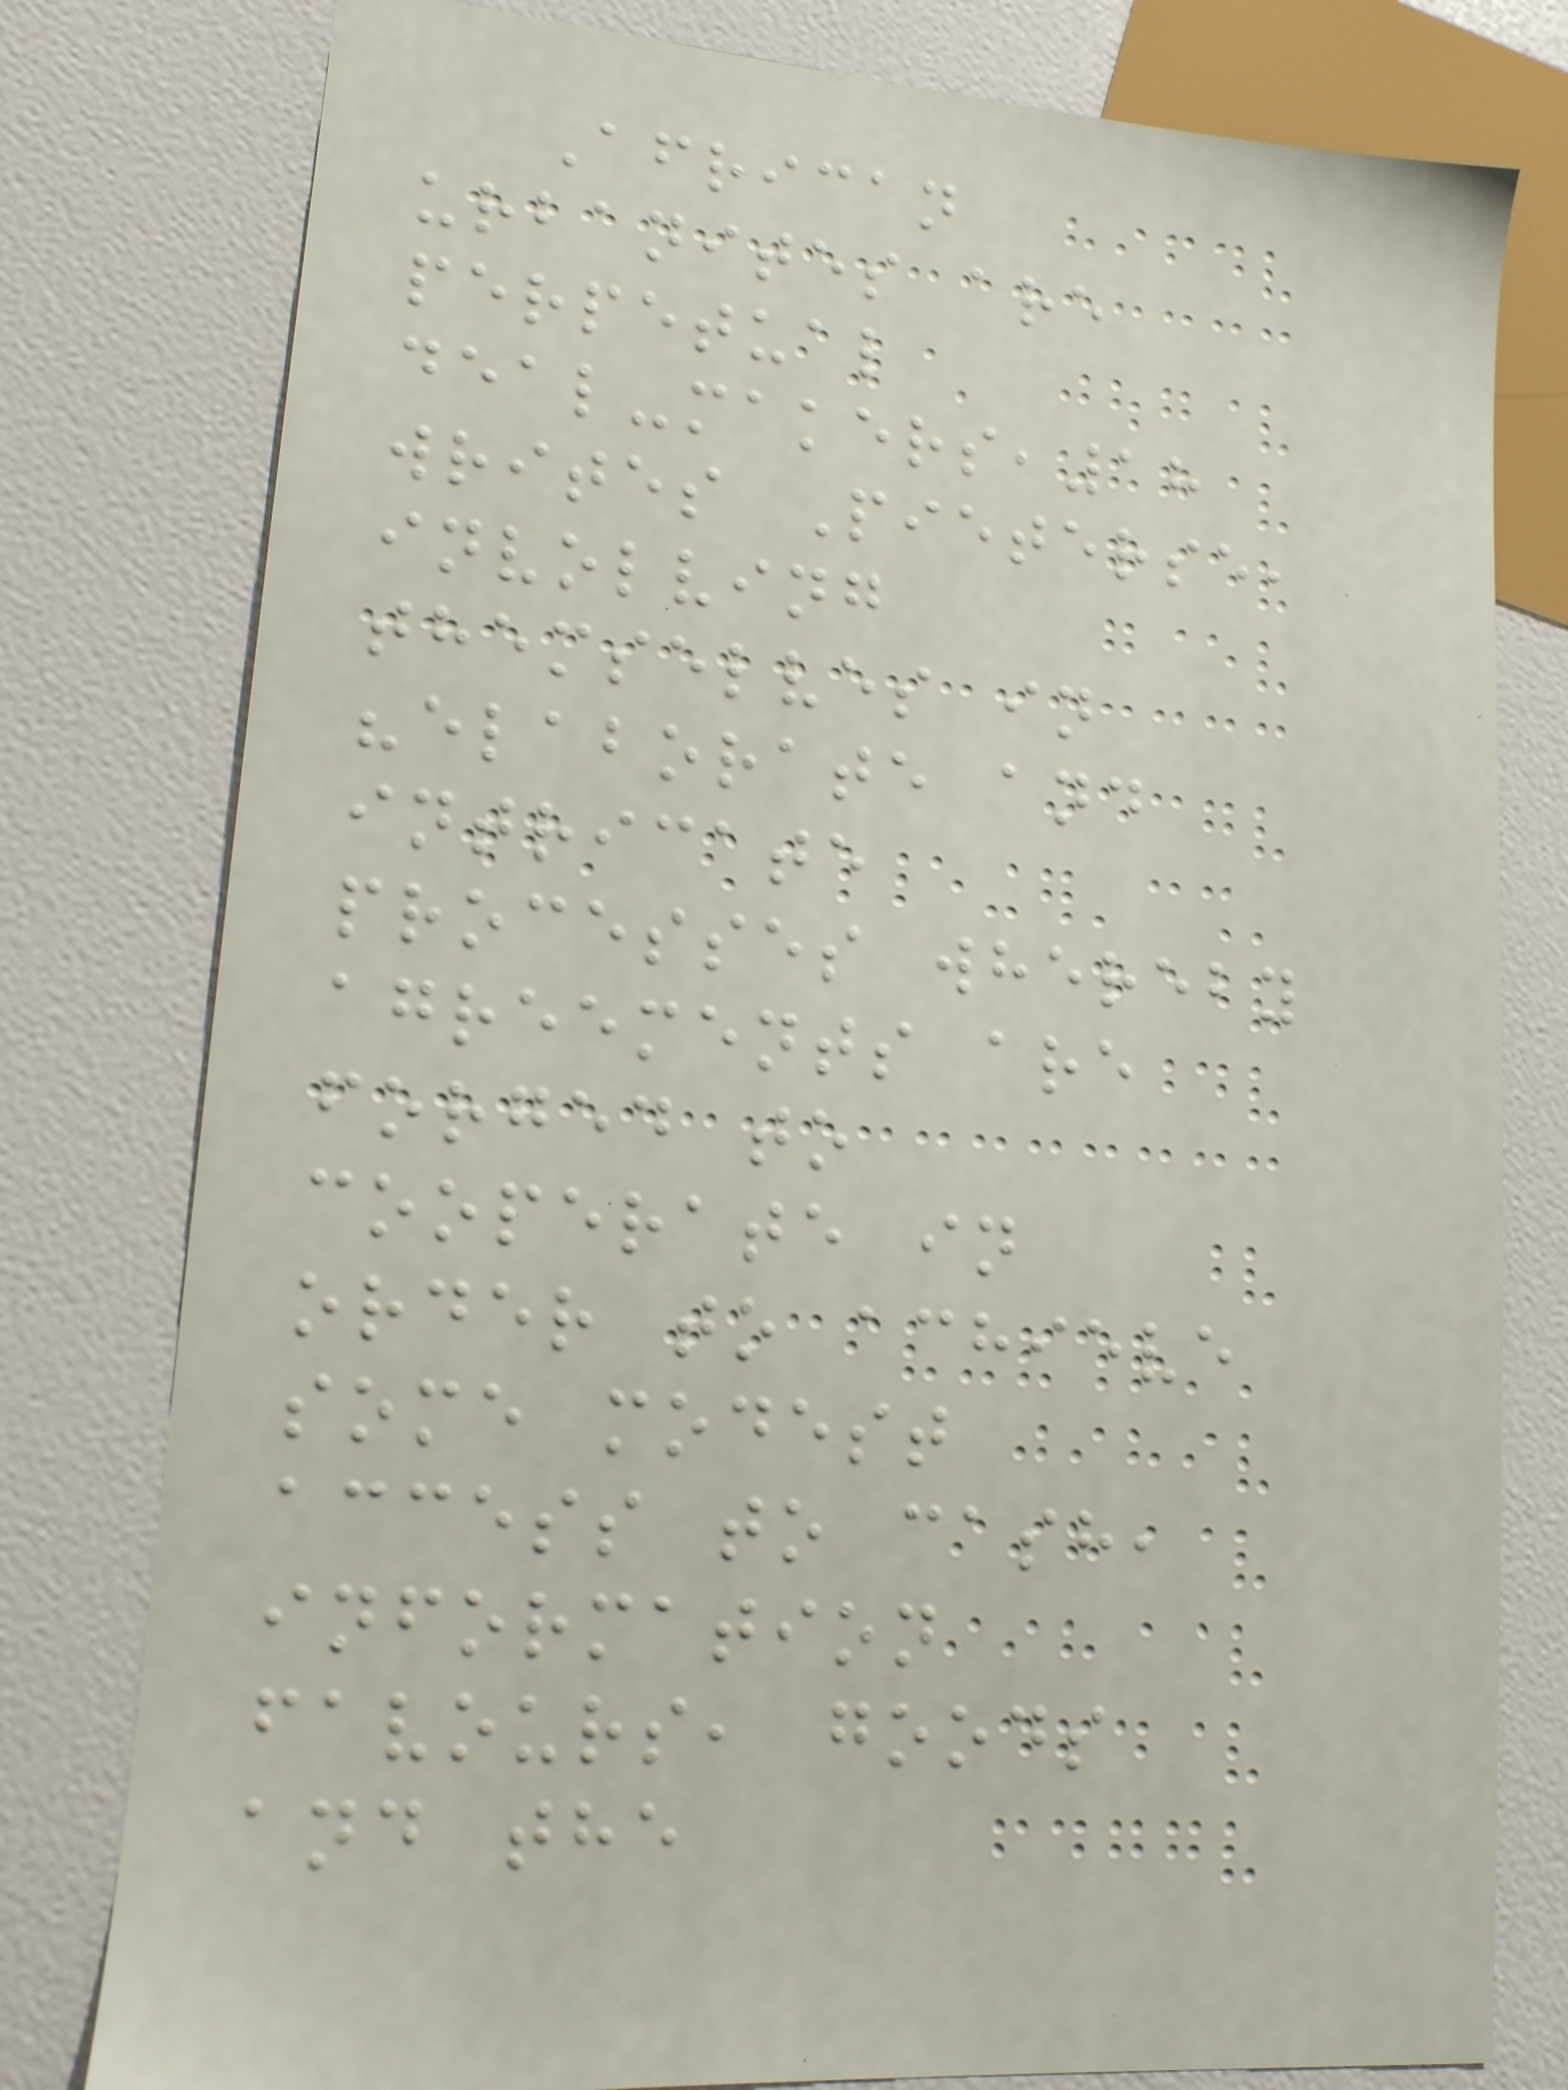African
urbanites are
perpetual
deal-makers,18
writes Pieterse,
involving
themselves in
"elaborate and
intricate
processes whereby
agreements are
forged to
cooperate in
order to achieve
some modest
access to cash,
information
favours, goods
and the
